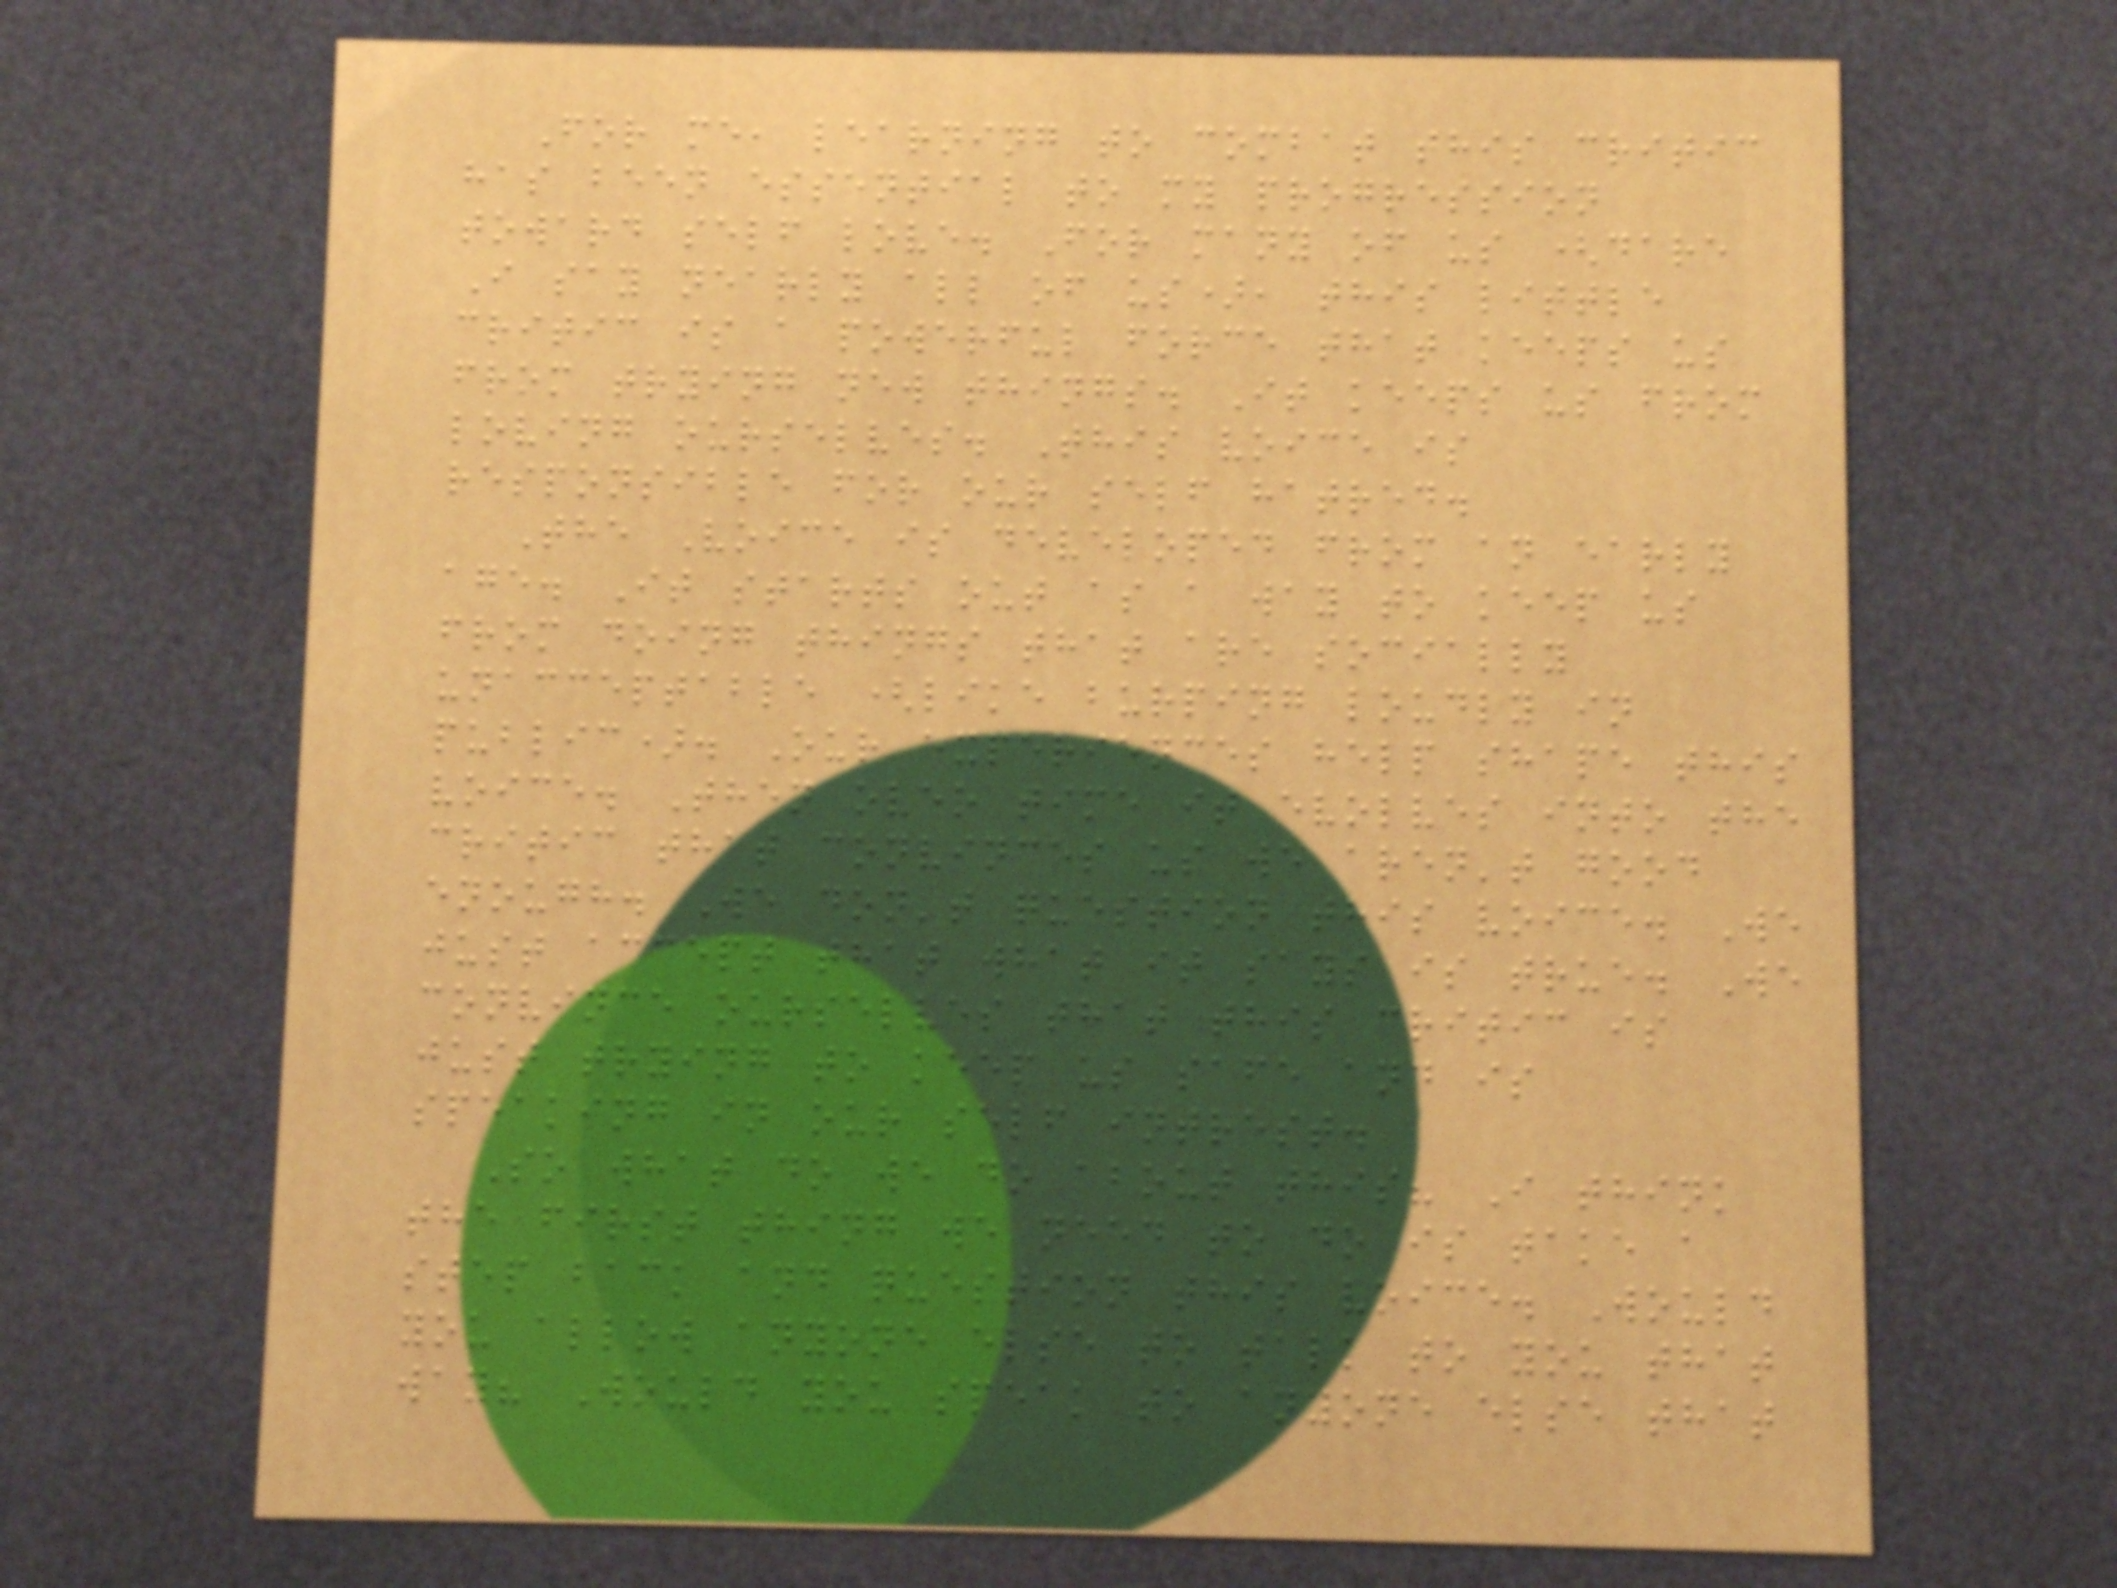For me, learning to combat this critic
has been essential to my progression
toward self love. For many of us (dare
I say nearly all of us), this little
critic is a powerful force that keeps us
from trying new things. It keeps us from
loving ourselves. This voice is
responsible for our self hatred.
The Voice is developed from an early
age. It starts out as a way to keep us
from doing things that are socially
unacceptable (like burping loudly in
public). Our experiences help shape this
voice. Then over time it evolves into the
critic that convinces us we aren't good
enough. We don't question this voice. We
just accept that what it says is true. We
convince ourselves that this critic is
just trying to keep us safe and is
speaking in our self intrest.
So what do we do about this? I think
the first thing we need to do is take a
step back and question this voice. Would
you allow anyone else to talk to you that
way? Would you speak to anyone else that
